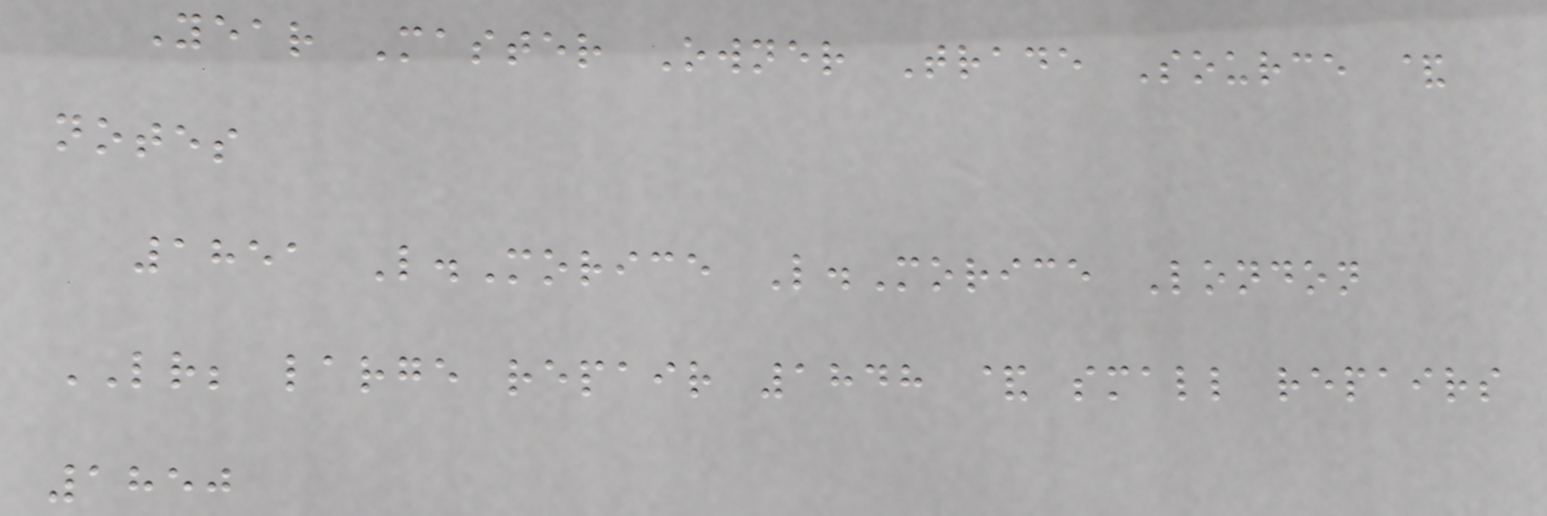Year Master Owner Trade Source &
notes
1851 L.Morice L.Morice London
LR; large repair 1848 & small repairs
1850
